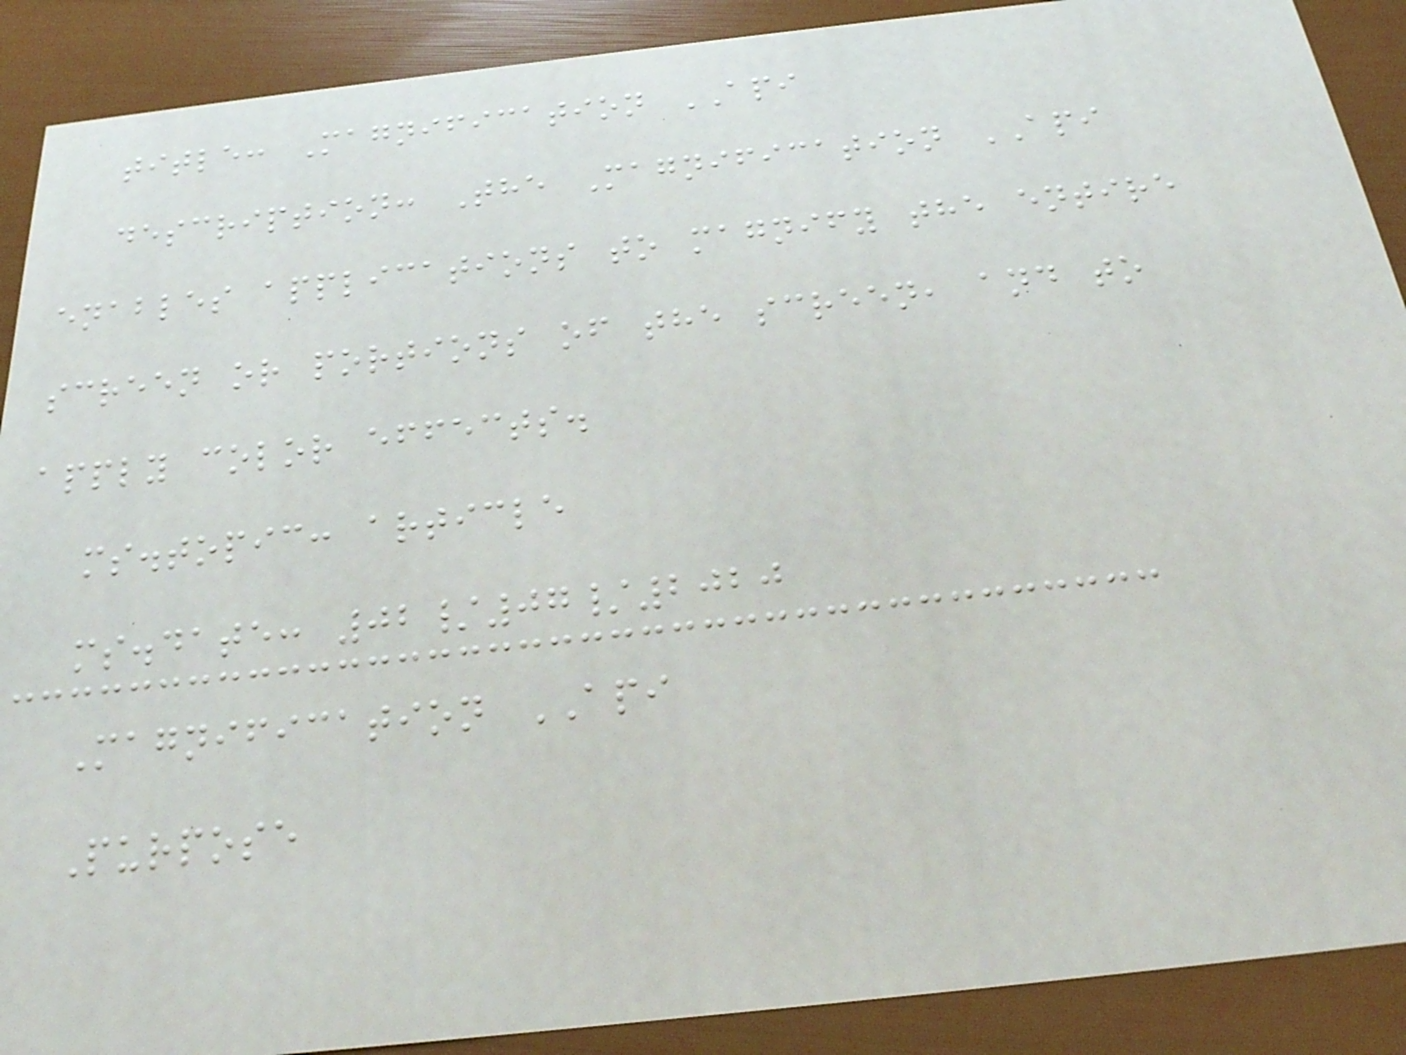title: Magnification API
description: The Magnification API
enables applications to magnify the entire
screen or portions of the screen, and to
apply color effects.
ms.topic: article
ms.date: 02/07/2020
Magnification API
Purpose
